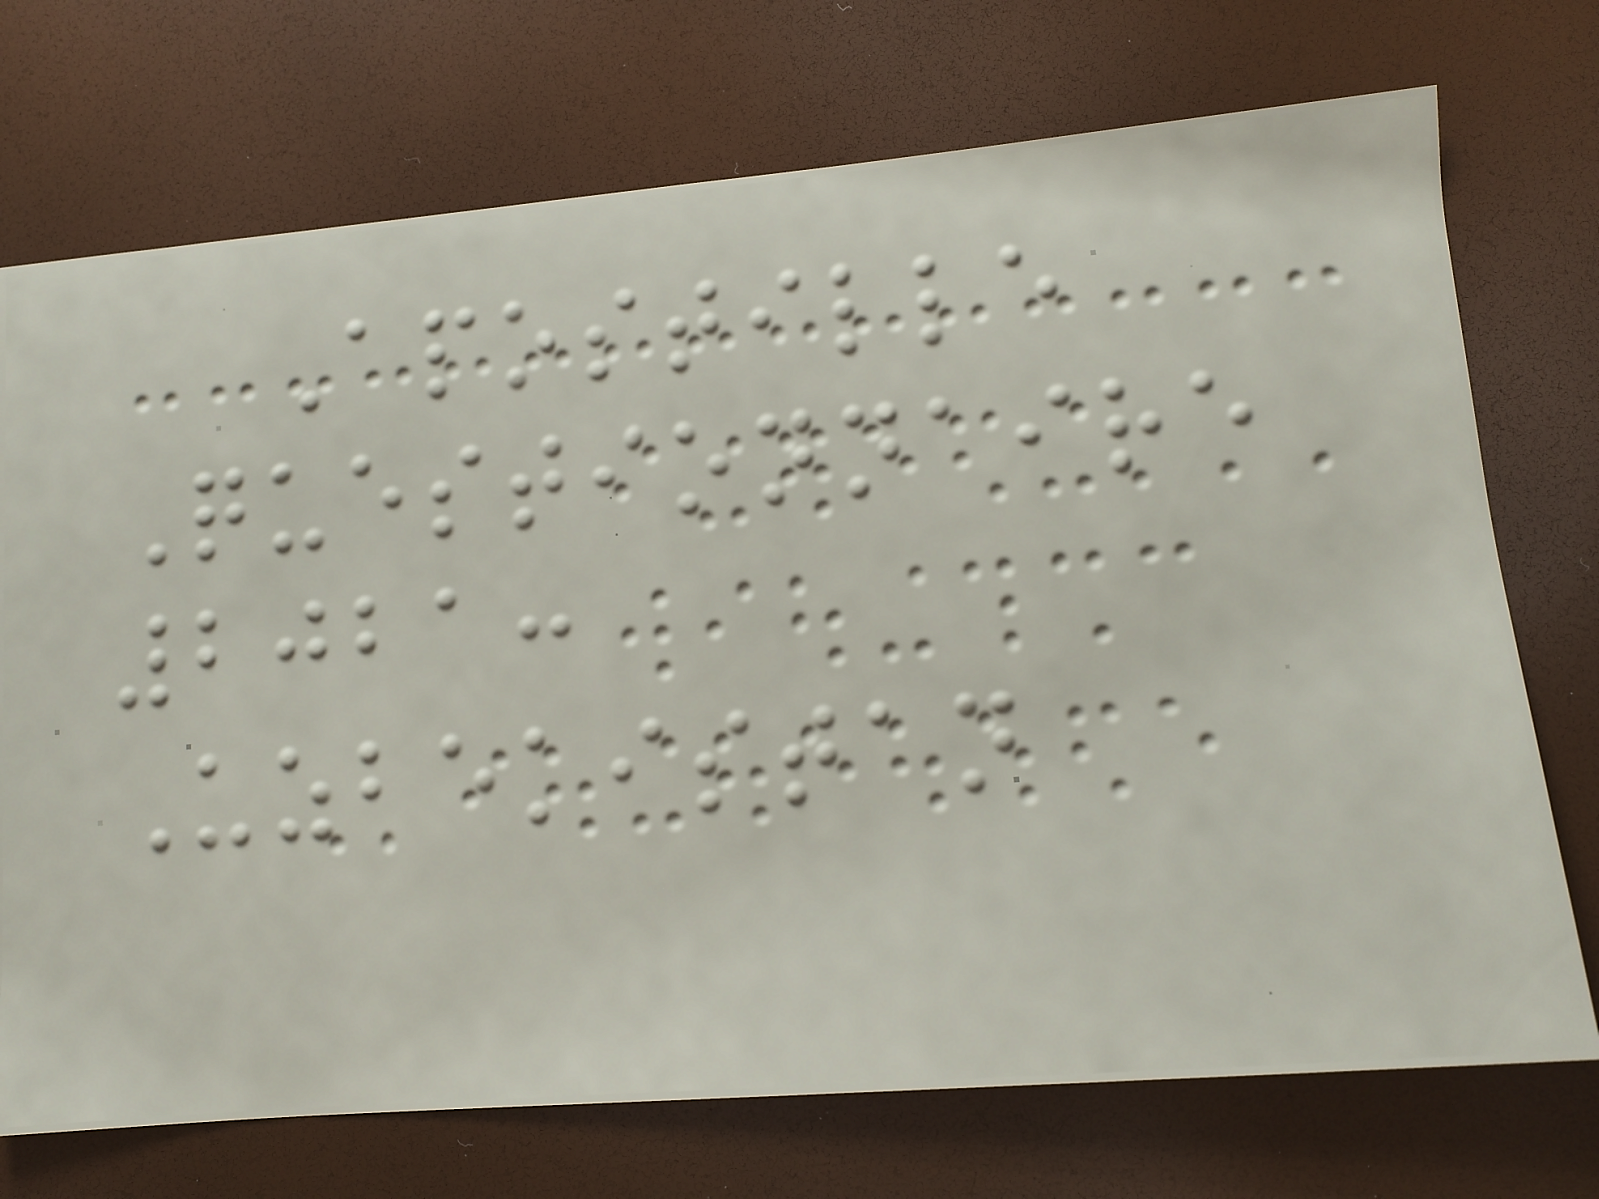Apostille
Questionnaire
2021:
Uzbekistan
